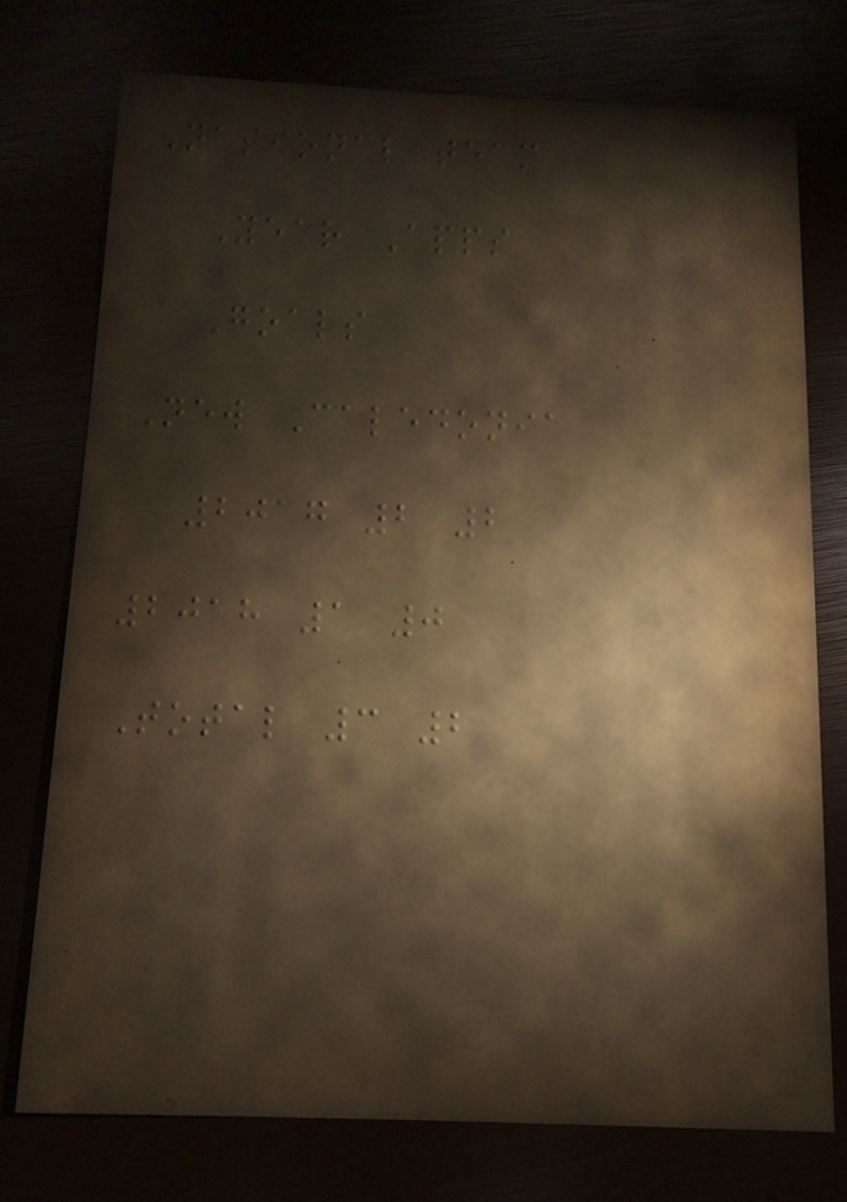National team
Year Apps
Goals
New Caledonia
2017 2 2
2018 1 0
Total 3 2
